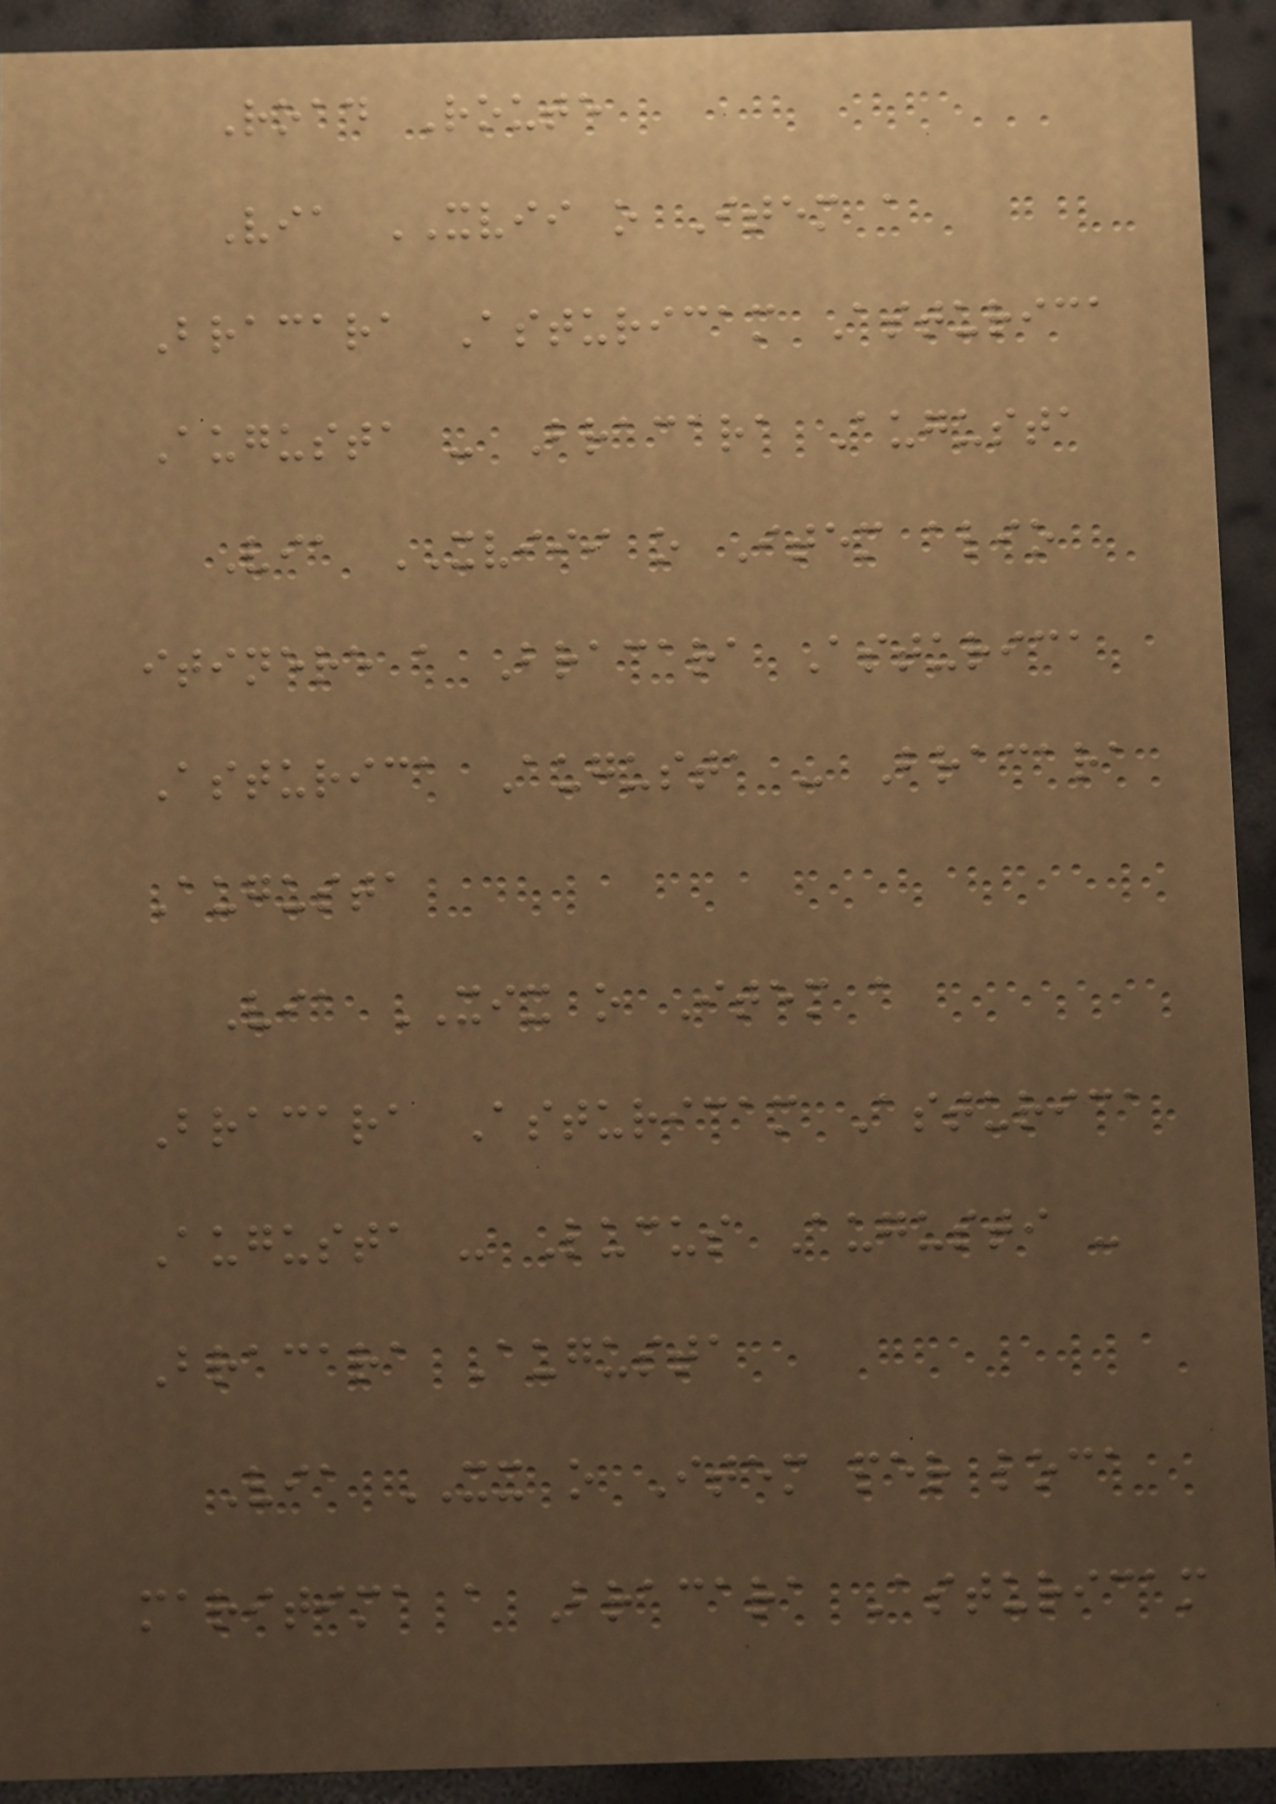Road Route
Via XVII o Item a
Bracara Asturicam Asturica
Augusta - Bracara Augusta
Via XVIII o Item alio
itinere a Bracara Asturica
Asturica Augusta - Bracara
Augusta
Via XIX o Item a
Bracara Asturicam Asturica
Augusta - Lucus Augusti -
Bracara Augusta
Via XX o Item per loca
maritima a Bracara Asturicam
